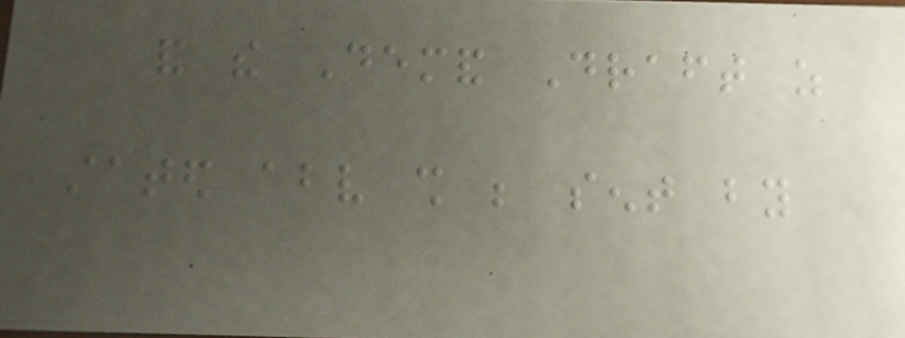and the Demand Draft as
stated above shall be sent by
